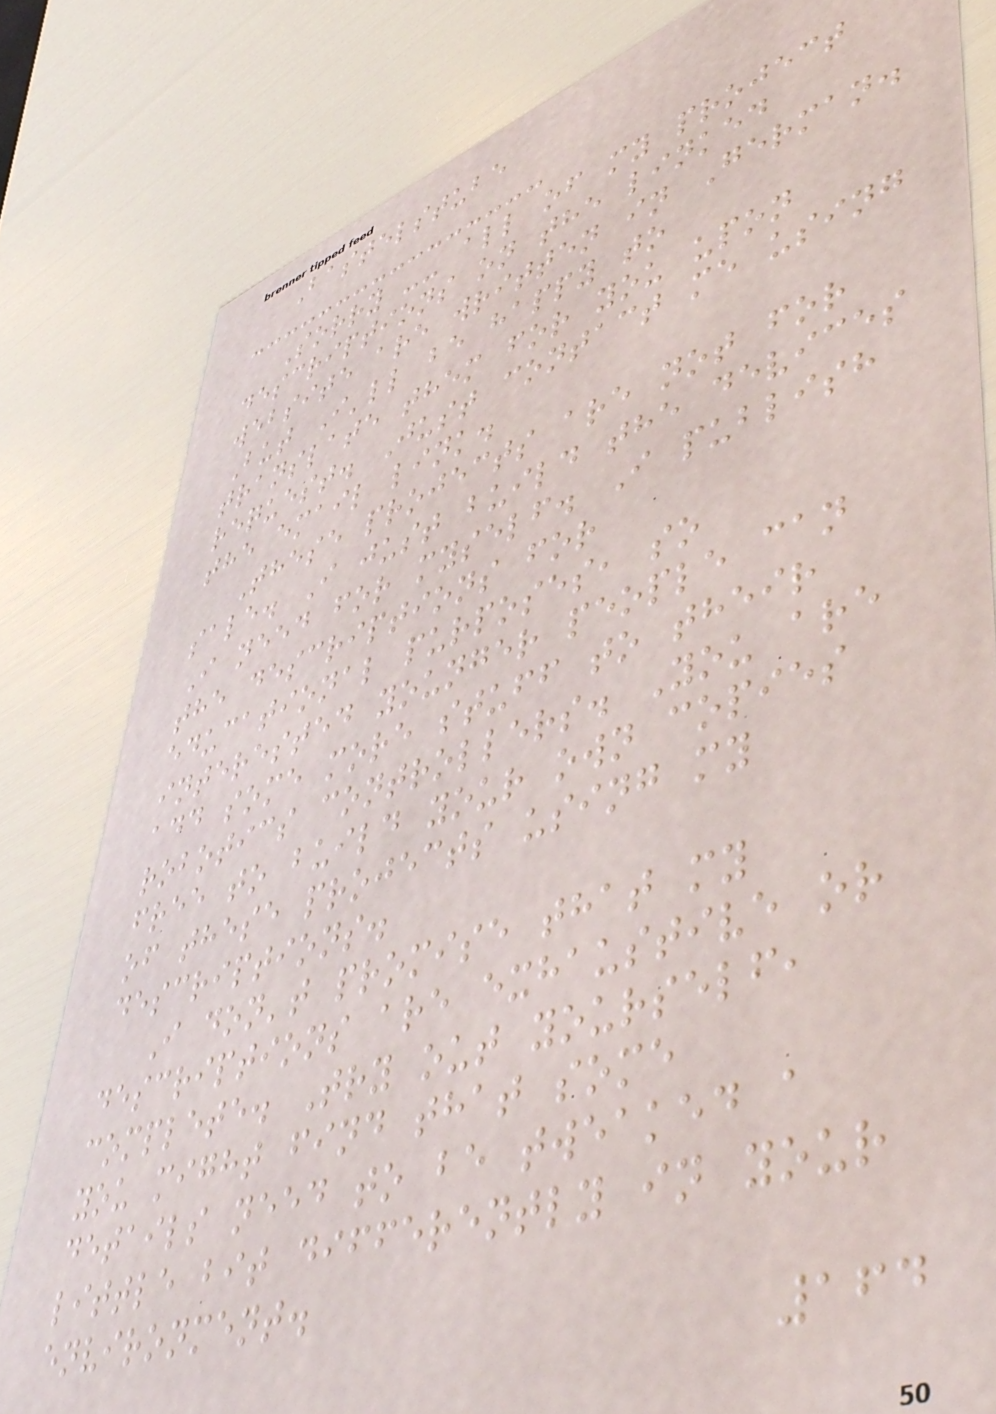Bastelstube
Sorry -- all of my project
descriptions on the linked
website are written in German.
But I'll be happy to
translate them for you upon
request. Just contact me using
the email link.
These projects are not for
sale. I just build the devices
I need for myself. I publish
the descriptions for
educational purposes, so
interested younger people can
add some more stuff to their
robotics controllers. You are
free to build your own copies
of these projects using my
descriptions.
I don't promise that my
descriptions are exhaustive or
complete. Try out yourself,
you might find that some
details need to be tweaked a
little bit differently in your
environment.
164
